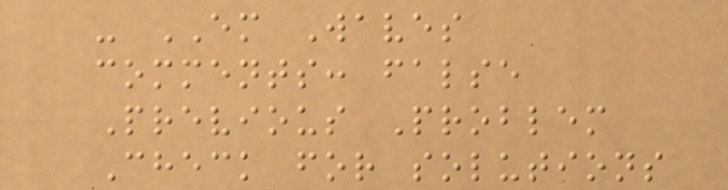- EM Waves
comments: false
Previous Problem
Check for solutions
